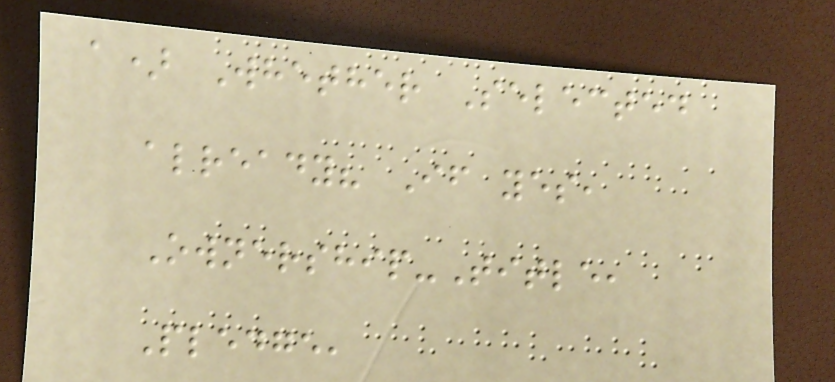a) Whether Selected
already? If yes,
Ownership-Title,
Pledge,
